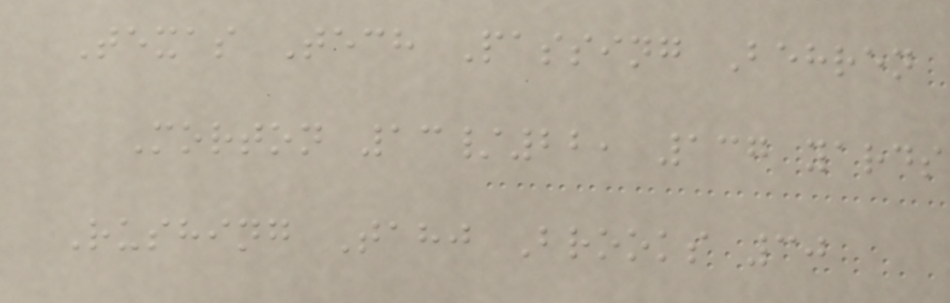Texas Tech Passing Behren
Morton 13/22, 137 yards
Rushing Tahj Brooks 30
